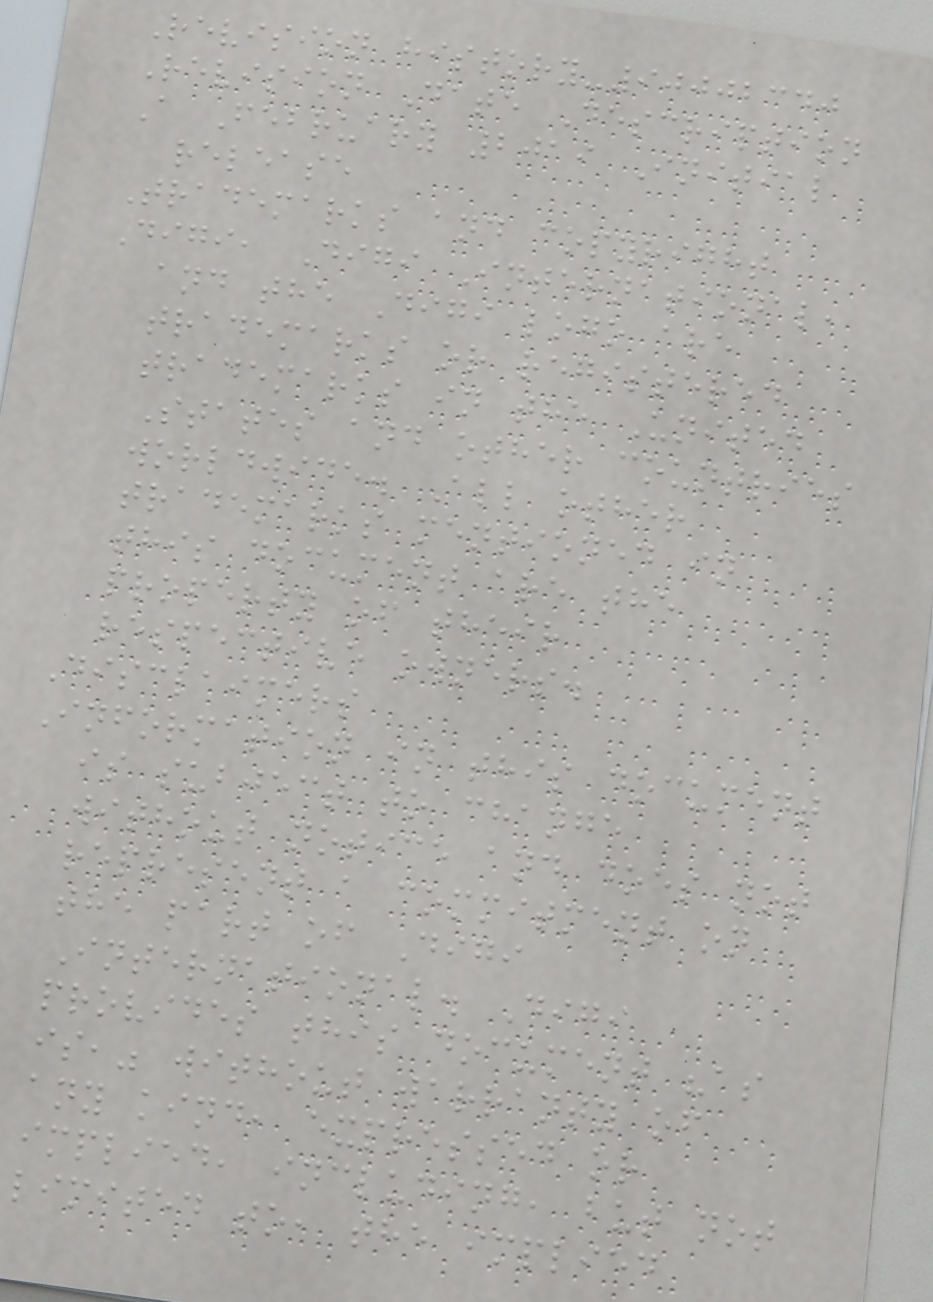Revision history-90002340
Revision Date Description
A February 2019 Initial
release
Trademarks and copyright
Digi, Digi International,
and the Digi logo are
trademarks or registered
trademarks in the United
States and other countries
worldwide. All other
trademarks mentioned in
this document are the
property of their
respective owners.
Disclaimers
Information in this document
is subject to change
without notice and does not
represent a commitment on
the part of Digi
International. Digi
provides this document "as
is," without warranty of
any kind, expressed or
implied, including, but not
limited to, the implied
